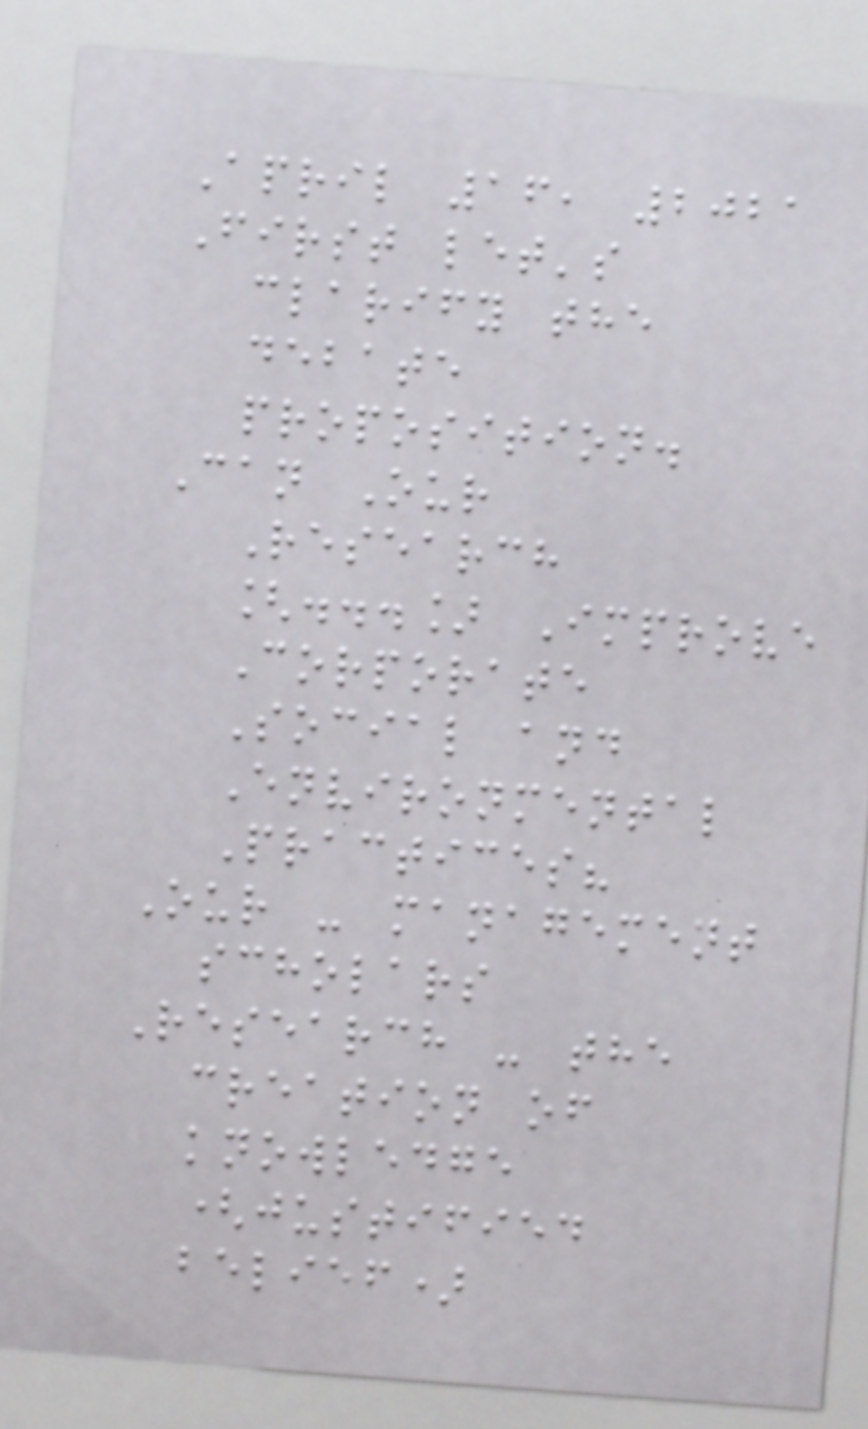April 16, 2021
First let's
clarify the
debate
proposition.
Can Our
Research
[...] Improve
Corporate
Social and
Environmental
Practices?
Our - management
scholars
Research - the
creation of
knowledge
(justified
belief)
